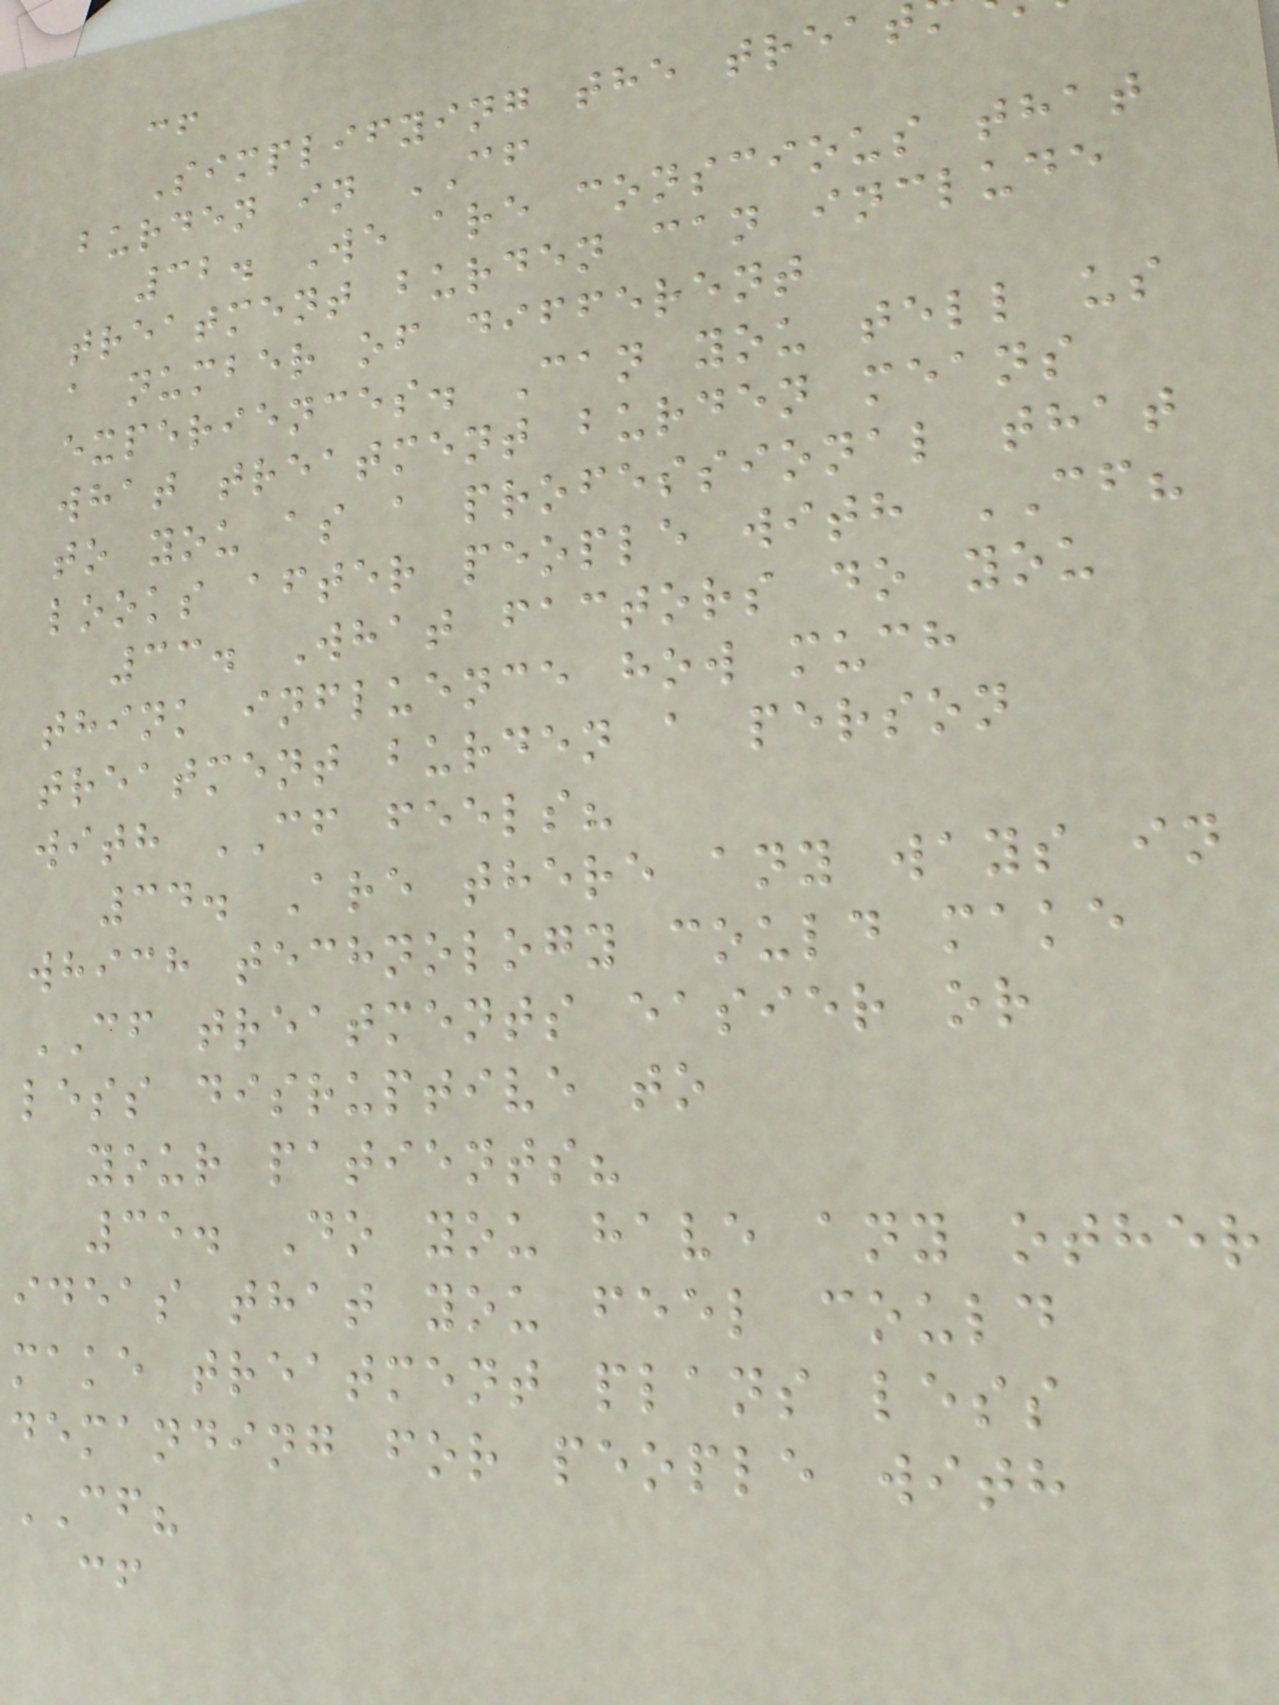cf
Simplifying the treat
burden in CF
32. We are conscious that
treatment burden can include
a number of different
experiences. Can you tell us
what treatment burden means
to you as a professional that
looks after people with CF?
33. What factors do you
think influence how much
treatment burden a person
with CF feels?
34. Are there any ways in
which technology could make
CF treatments easier or
less disruptive to
your patients?
35. Do you have any other
ideas that you feel could
make treatment plans less
demanding for people with
CF?
cf
